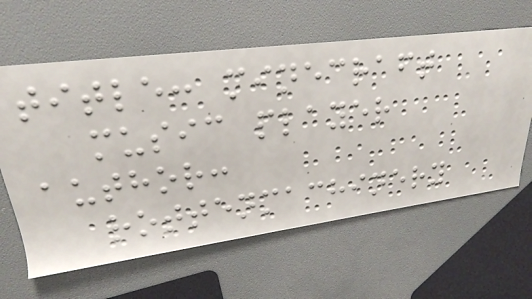title: minecraft
music player
author:
rottenmachinery
